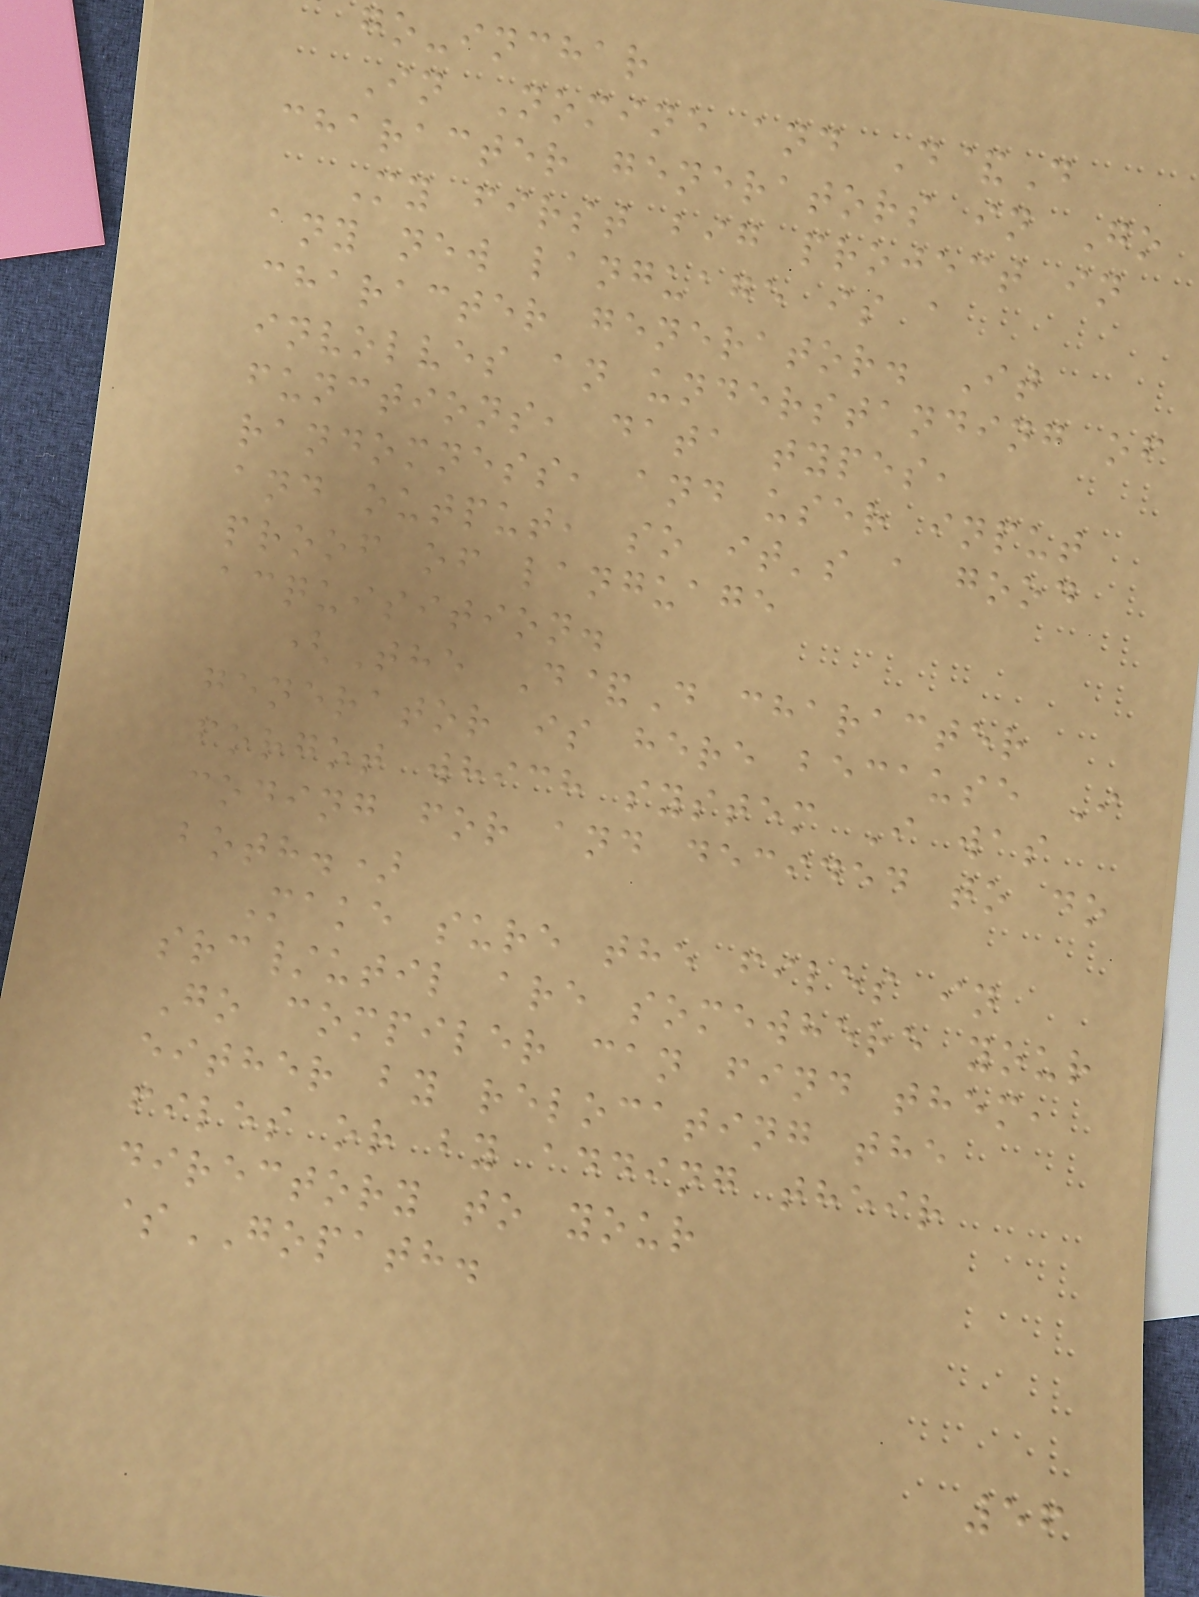go-inchar
In Nomine and D&D
character generators in Go
My first big project in
any new language is a
character generator. It
involves an understanding of
functions, data types,
randomness, and user input
and output, so it's a good
proof of language
acquisition.
(The D&D character
generator is here because I
forgot which system I was
coding for and decided to do
both.)
Make sure the files in
src/util are somewhere your
Go compiler can find them,
either by relocating the
files or by adding their
directory to your
$GOPATH.
56
